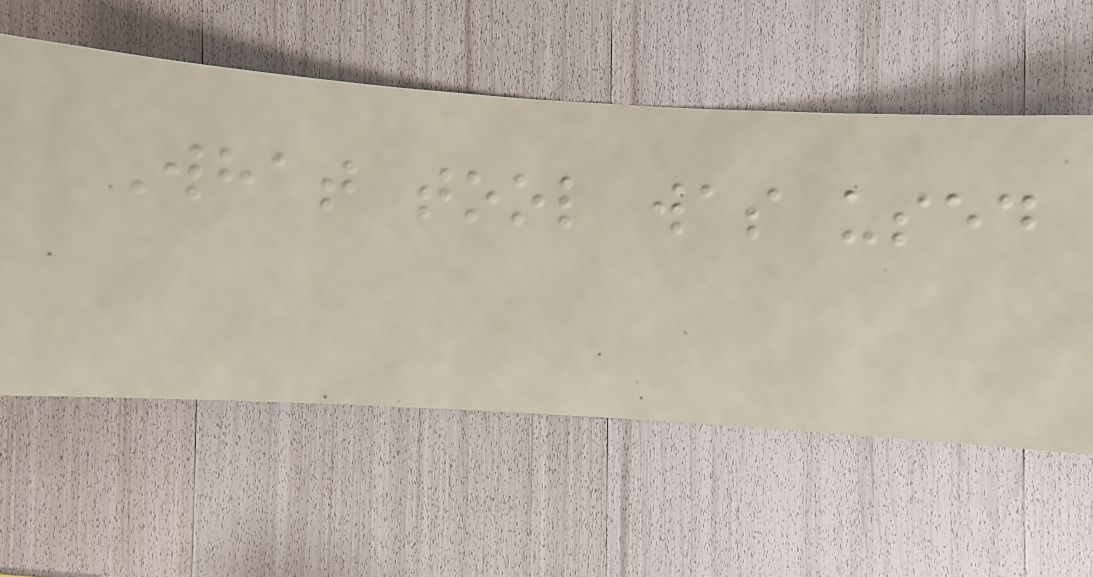What tool was used
